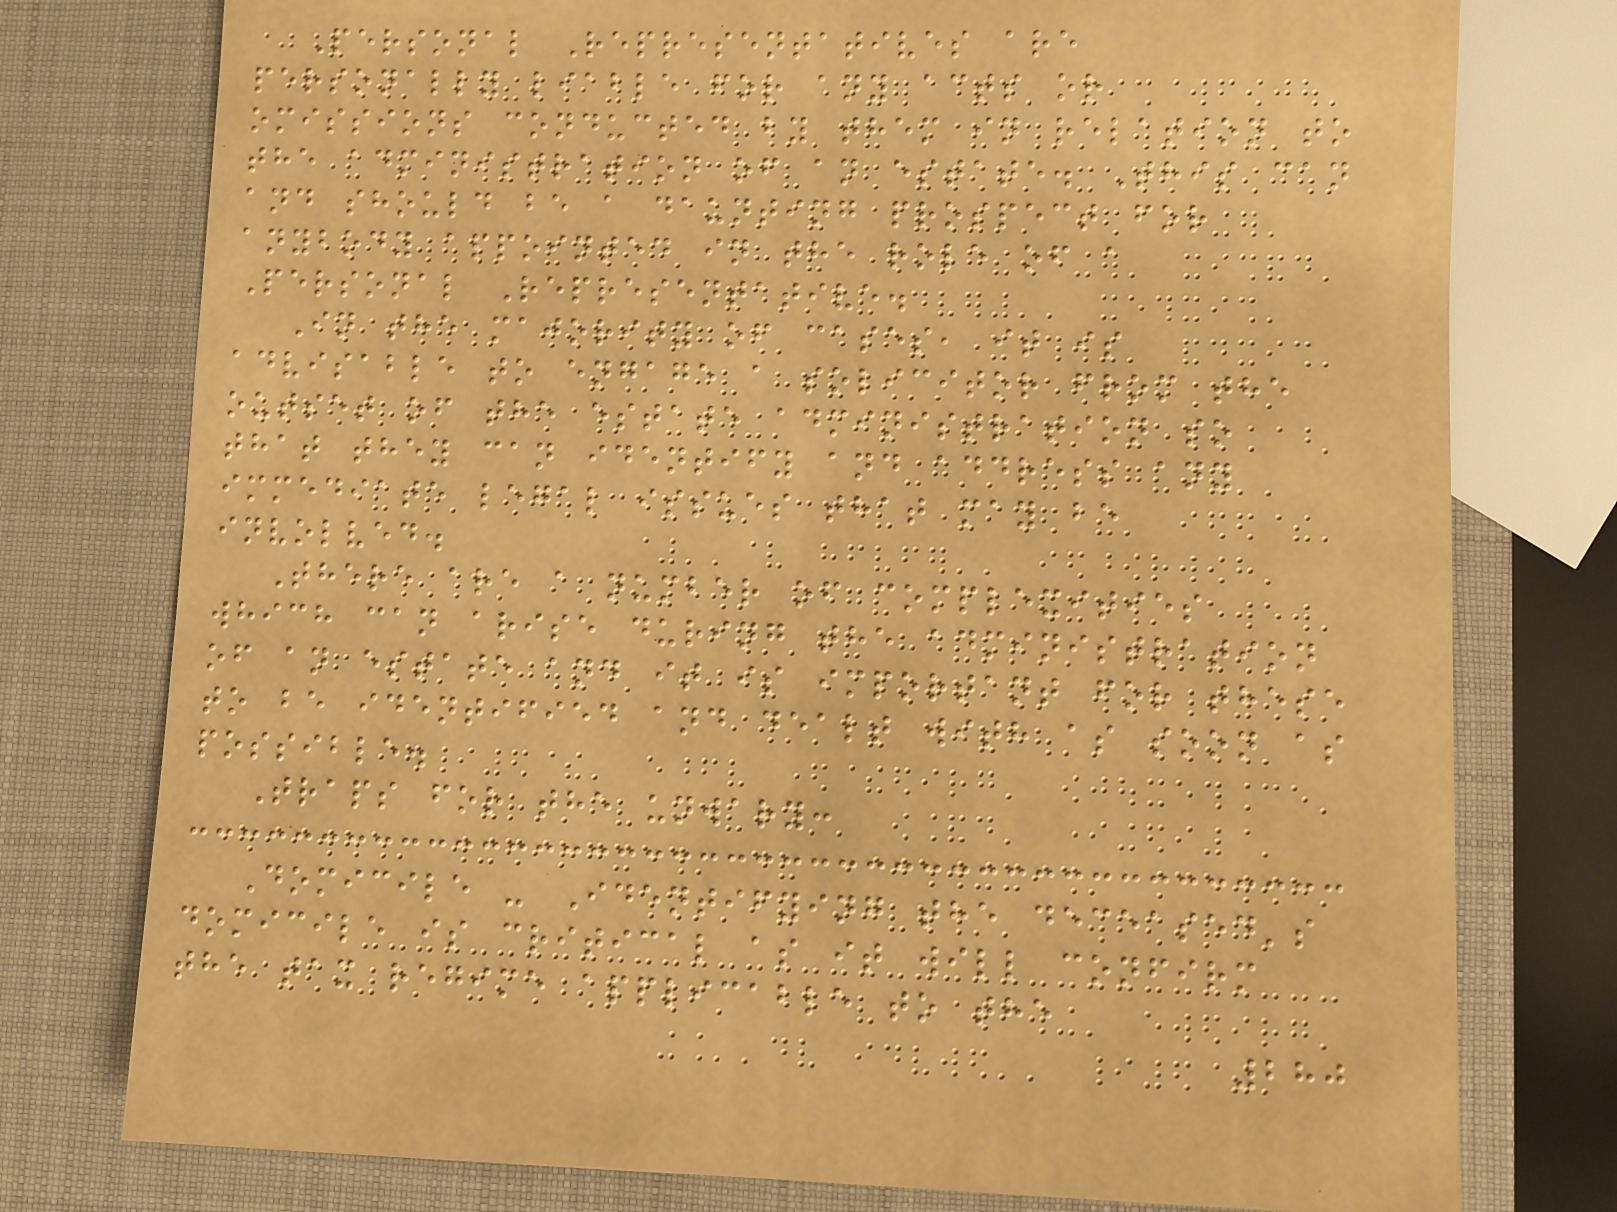Personal Representatives are
personally liable for any acts or
omissions conducted by them in relation to
the administration of an estate. This can
and should be a daunting prospect for
anybody appointed in the role of a
Personal Representative.
In the majority of cases, it is
advisable to engage a solicitor from the
outset of the estate administration so
that they can identify and address any
immediate legal issues that may be
involved.
There are a number of complexities
which can arise during the administration
of an estate and it is important for these
to be identified and dealt with as soon as
possible.
Traps for the unwary:
Domicile - Identifying the deceased's
domicile is critical as it will confirm
the tax regime applicable to the
280
